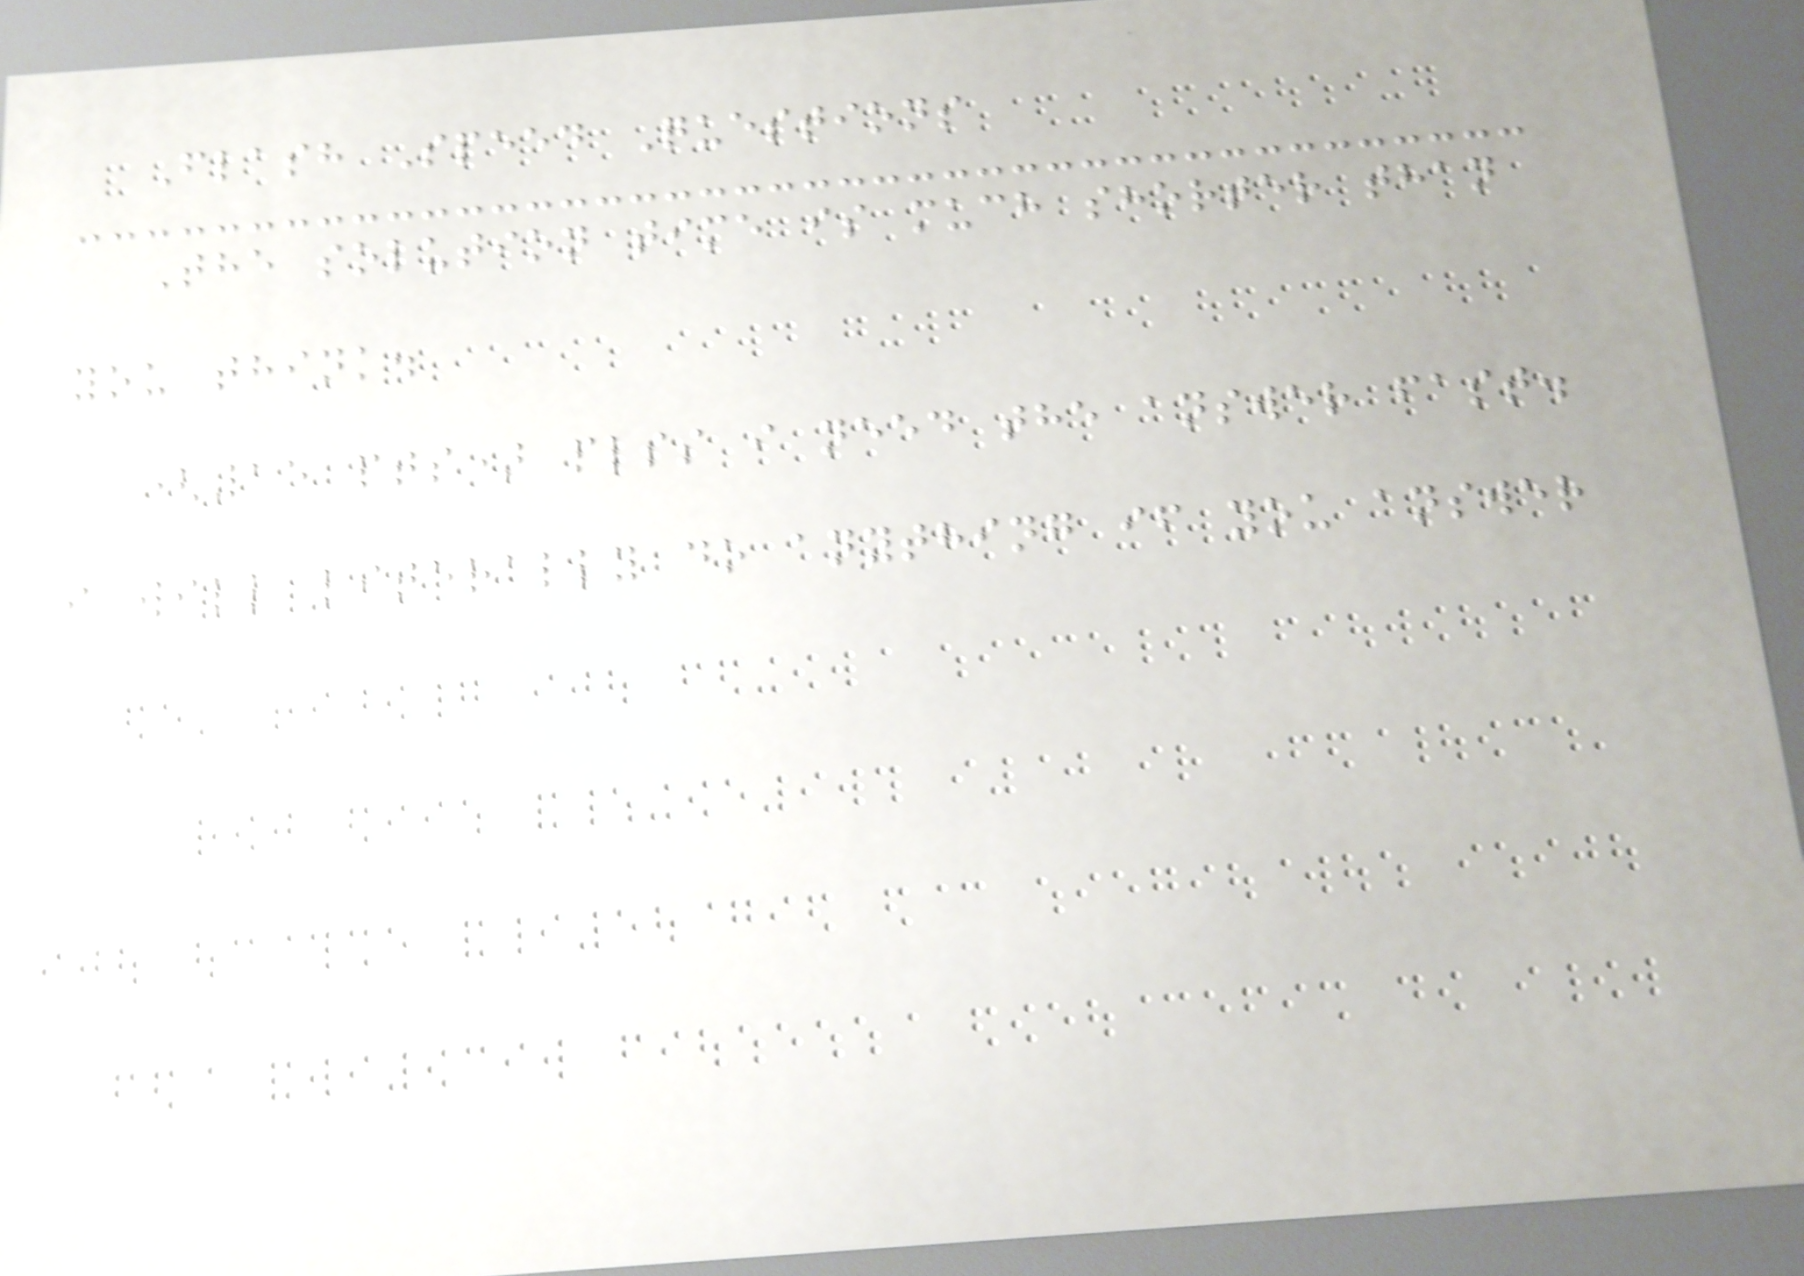Flash Speed Questions
The solution time is much shorter than
you think.
(15 pts) plss i need the answer fast.
i will literally do anything if you answer
